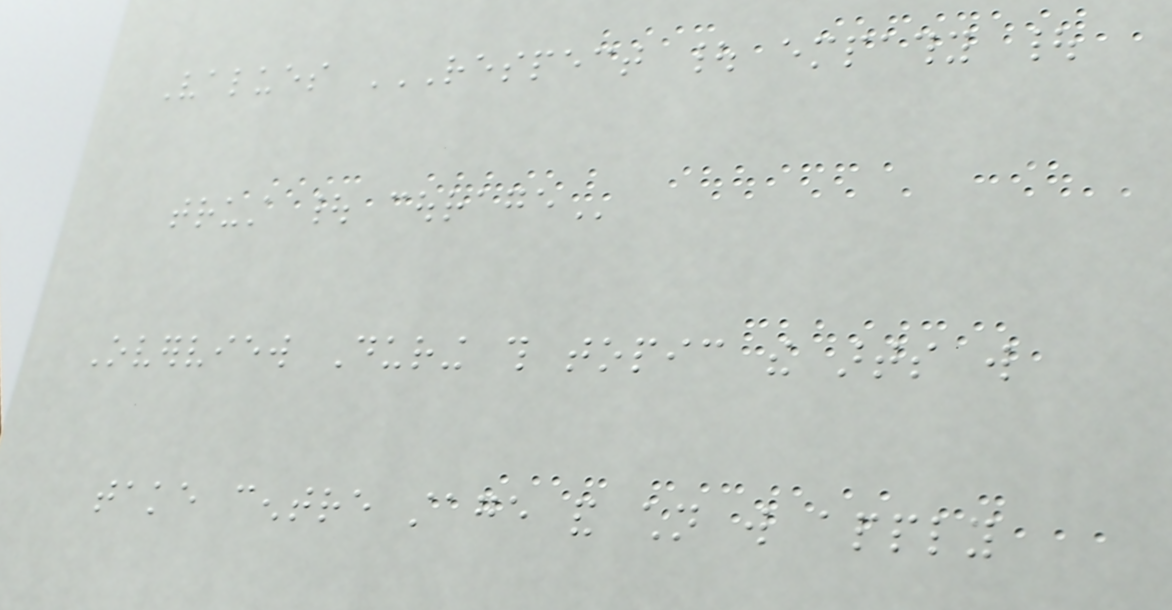Values RESPECT | EMPATHY |
TRUST | COURAGE
Overview During this topic the arts will
take centre stage and children will apply
